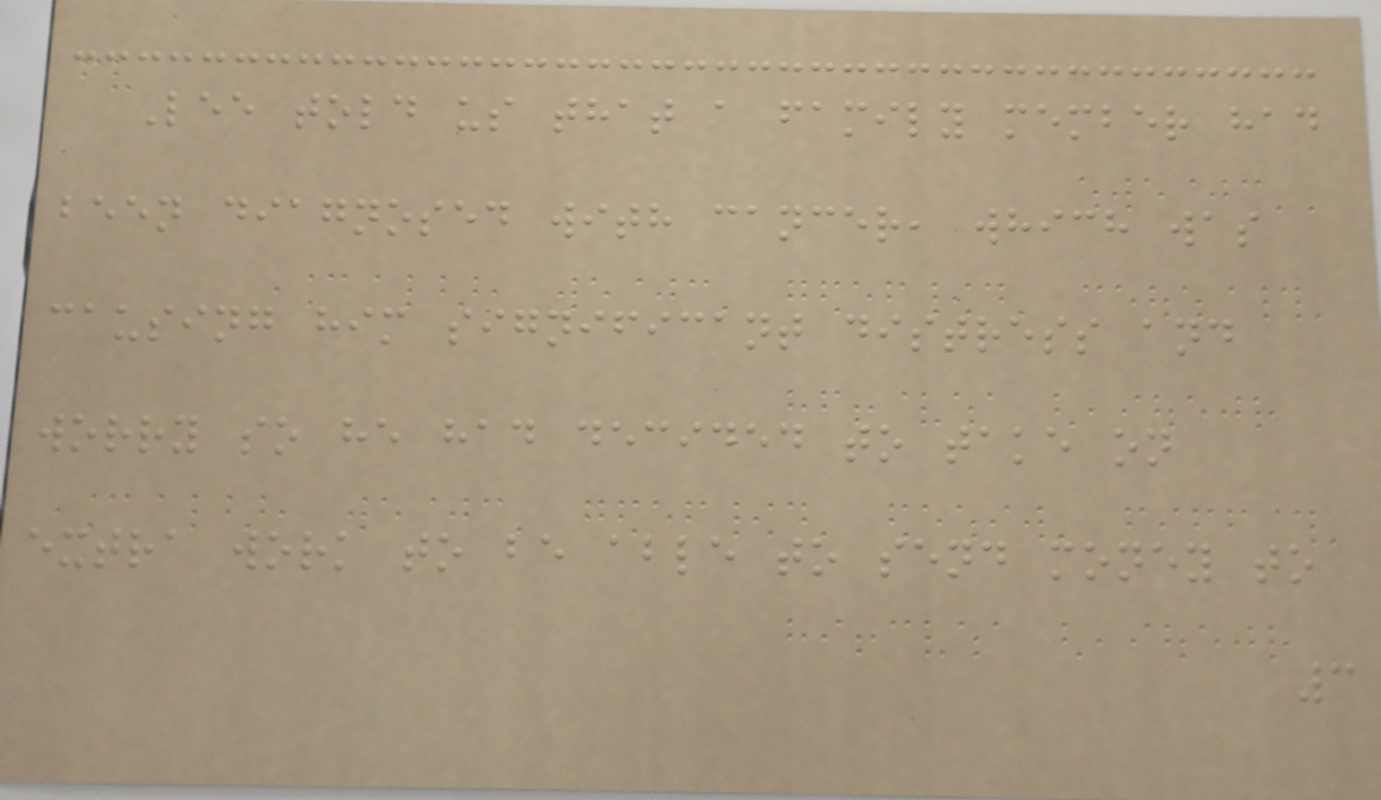Lee told us that a family member had
been diagnosed with cancer, which was
causing him significant distress and
worry so he had decided to take on
extra work to be able to send money to
3
